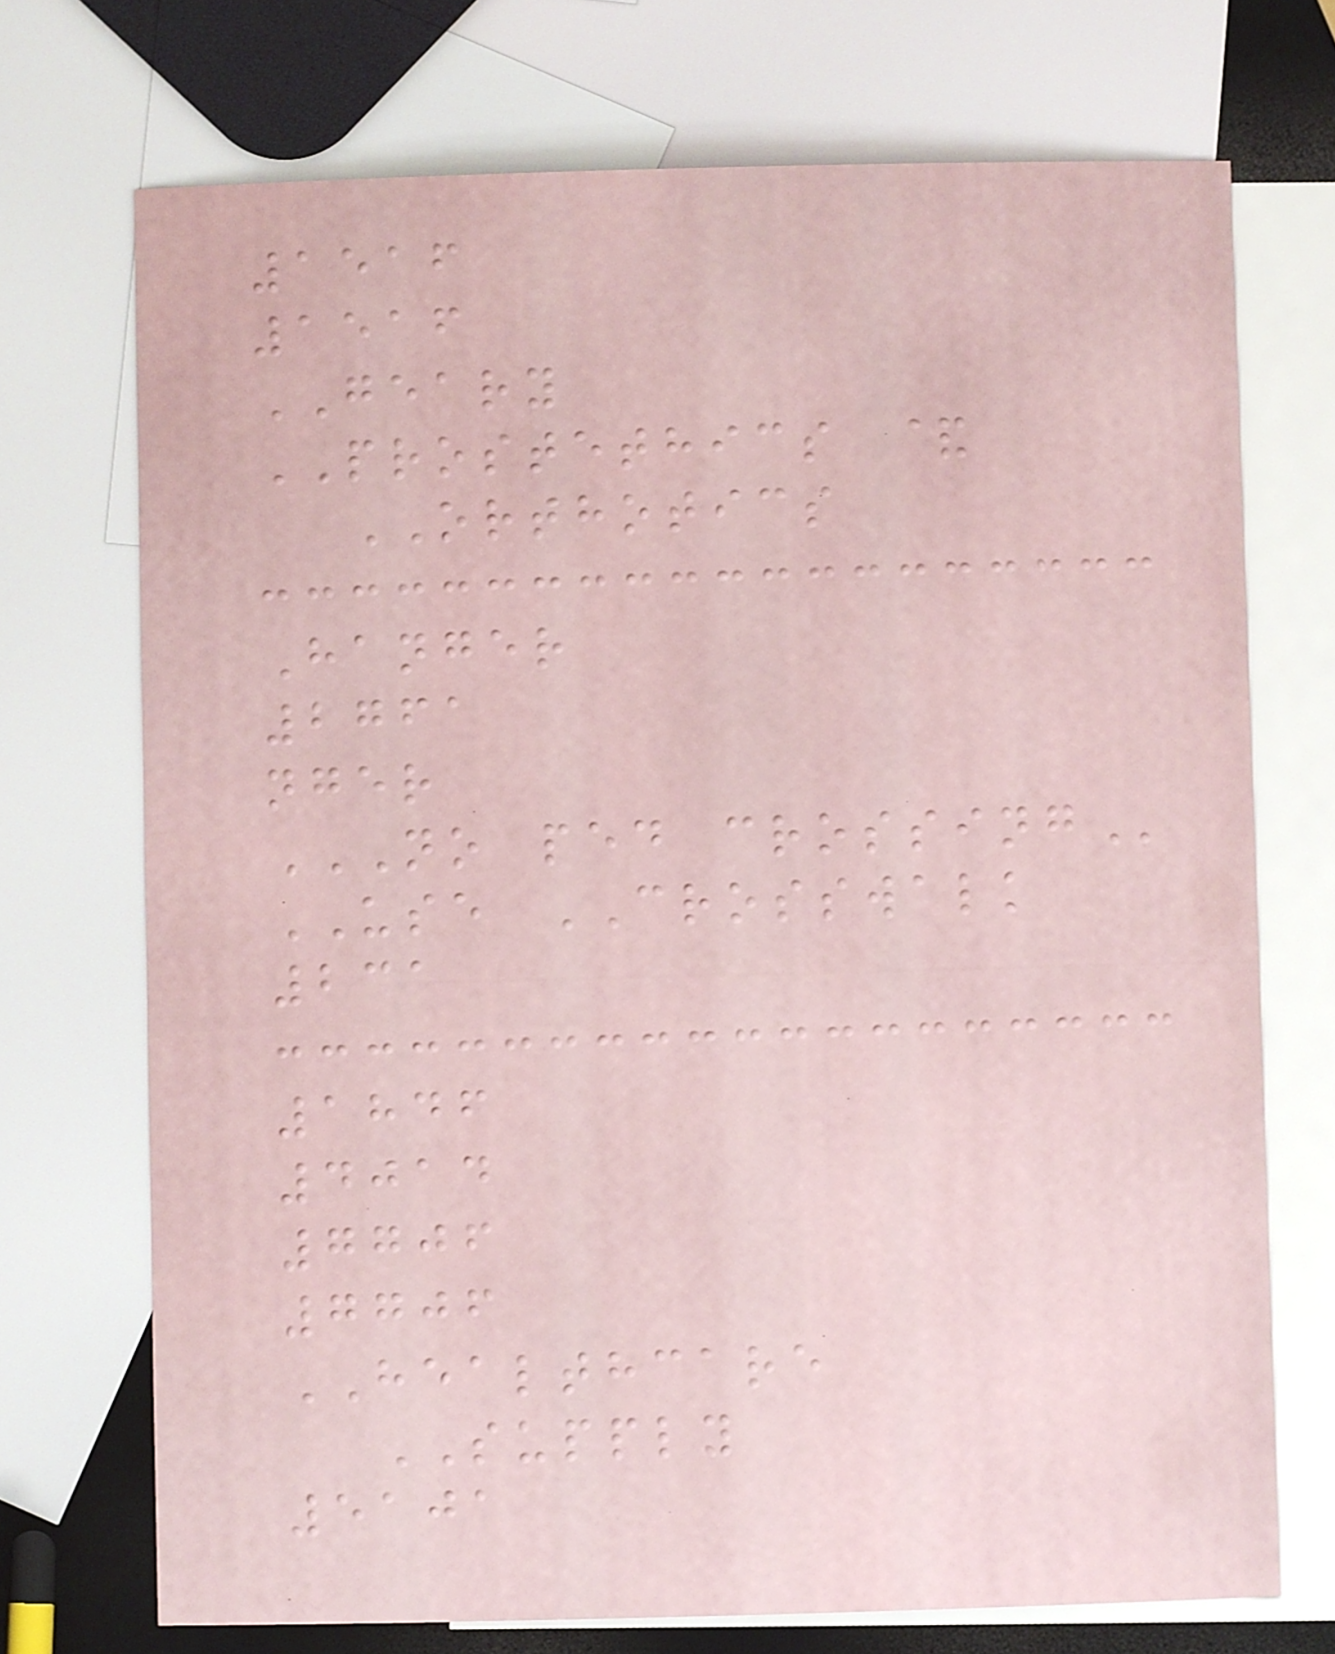1516
1516
GEARY
PROSTETHICS &
ORTHOTICS
Hanger
2761
nger
NO PED CROSSING
USE CROSSWALK
231
1846
4014
7706
7706
HEALTHCARE
SUPPLY
5101
